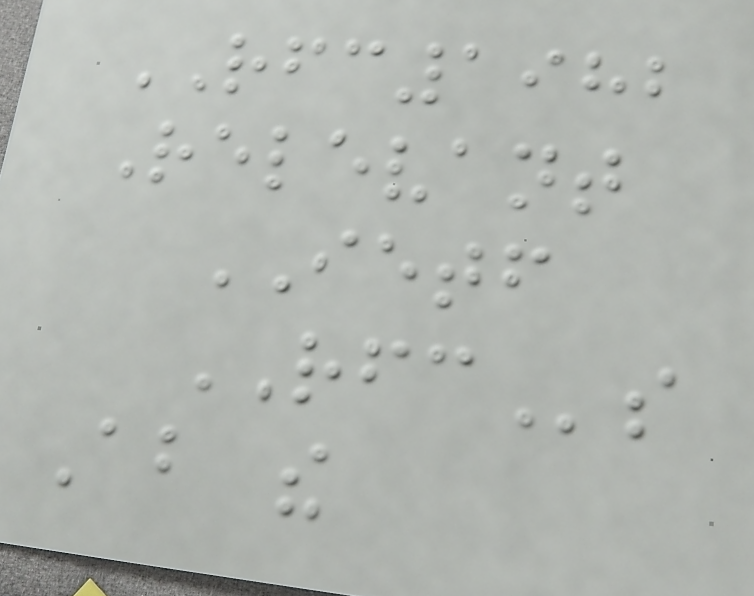RFC1982
Relevant
IETF
RFCs
About the
